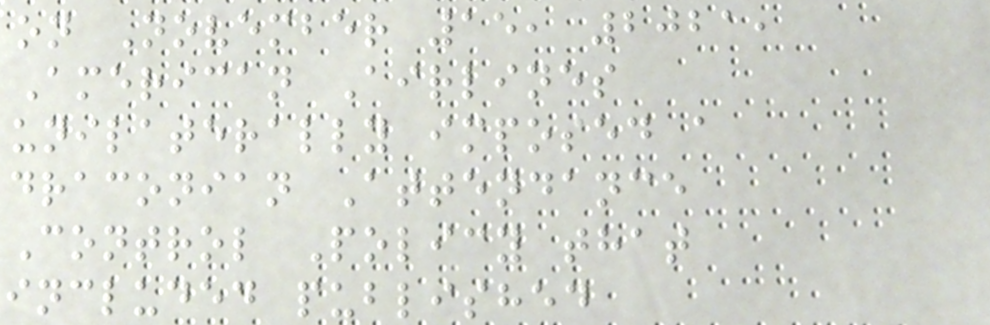on November 15, 2021,
American Airlines
unilaterally imposed a
draconian Attendance
Control Policy that
included published
